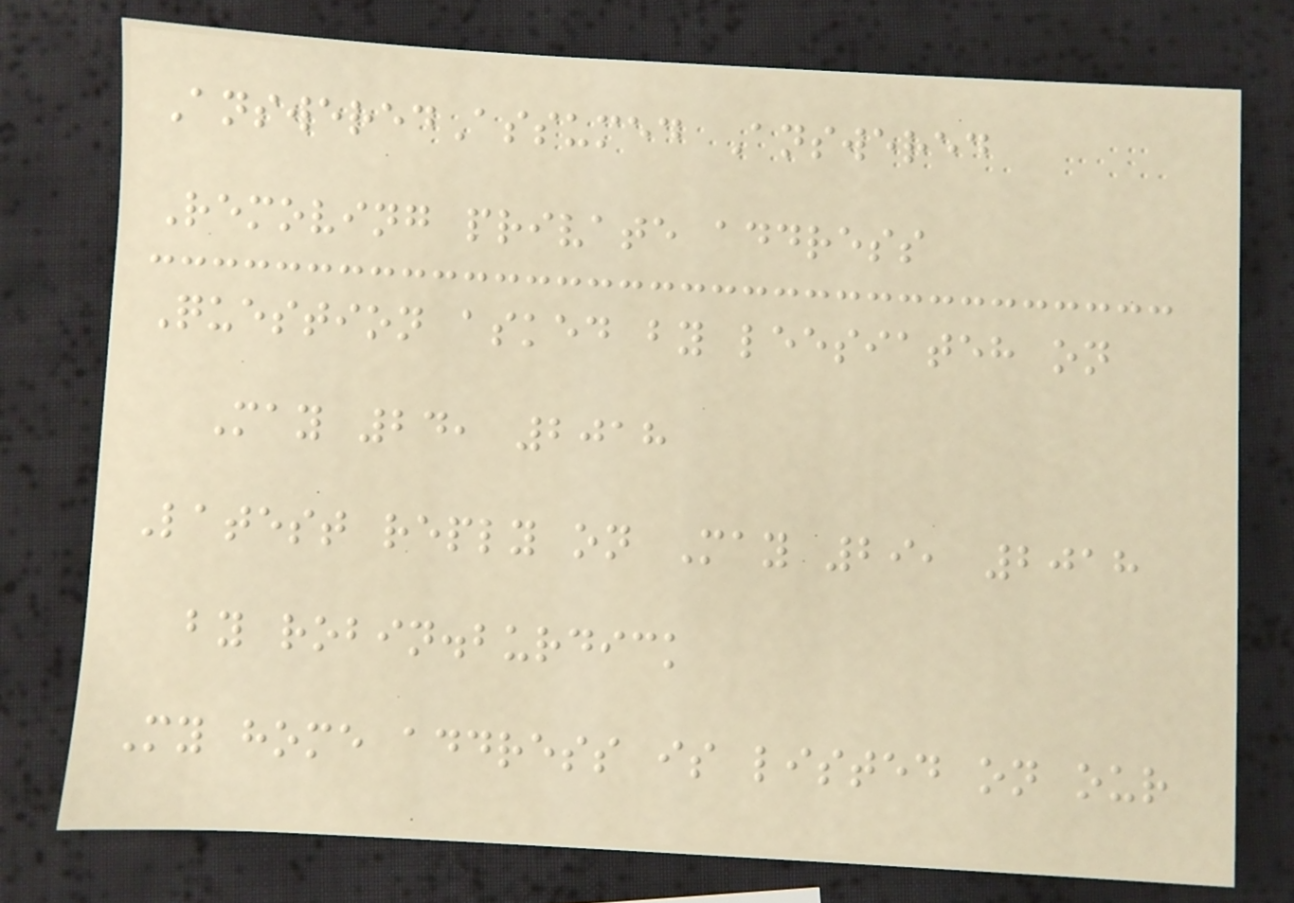AnsweredAssumed Answered
Removing private address
Question asked by leesiateh on
May 24, 2018
Latest reply on May 29, 2018
by robin.burdick
My home address is listed on our
